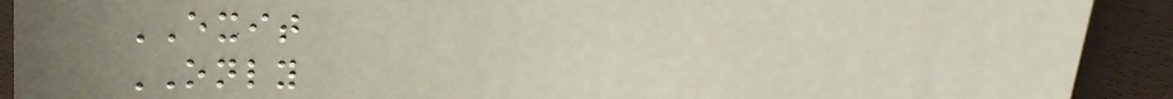EXIT
ONLY
